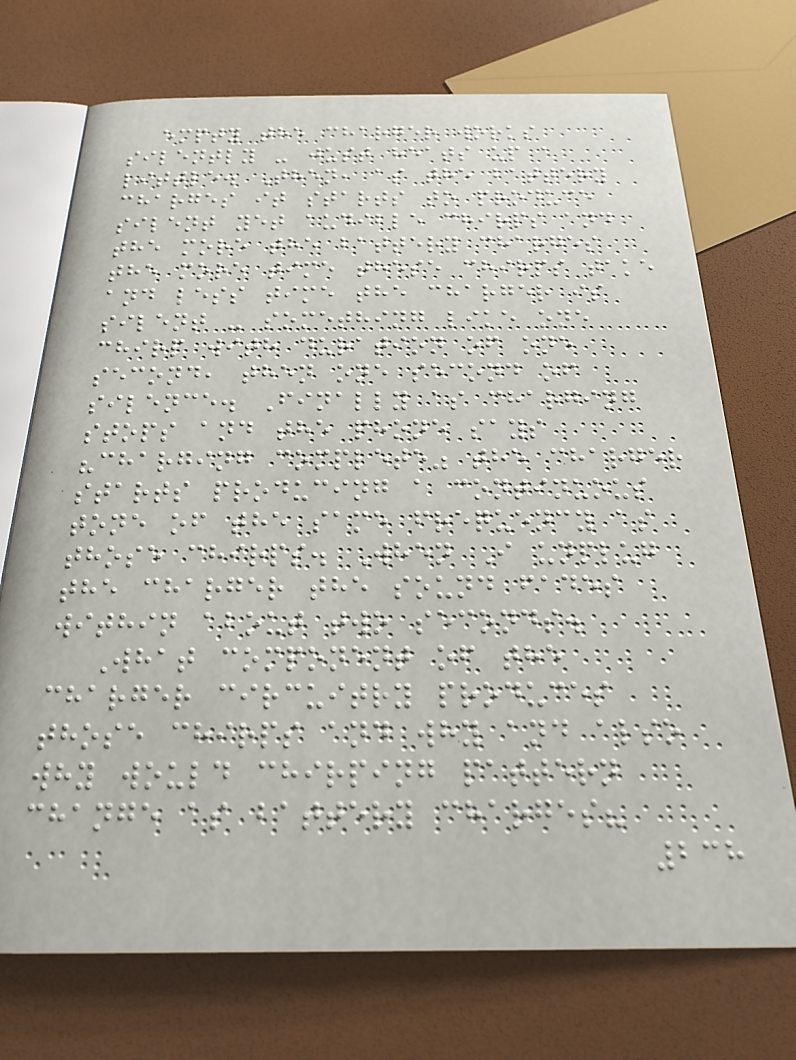empty the charger works
silently - just heats up a
little. Then, as the battery
charges it starts to produce
silent yet audible chirps and
the more the battery charges
the more time these chirps take
and less time the charger is
silent - something like one
chirp with duration of one
second, then one second of
silence. Finally as charging
stops and the phone says
"charging complete" the charger
starts producing a continuous
tone of the same frequency as
those chirps. When I unplug
the charger the sound fades
within about two seconds.
What component of the
charger circuitry produces
those chirps and why and also
why would chirping pattern
change as battery charges?
238
